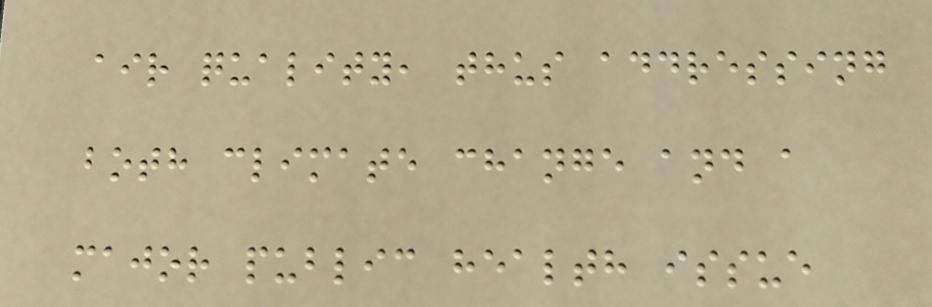air quality, thus addressing
both climate change and a
major public health issue
